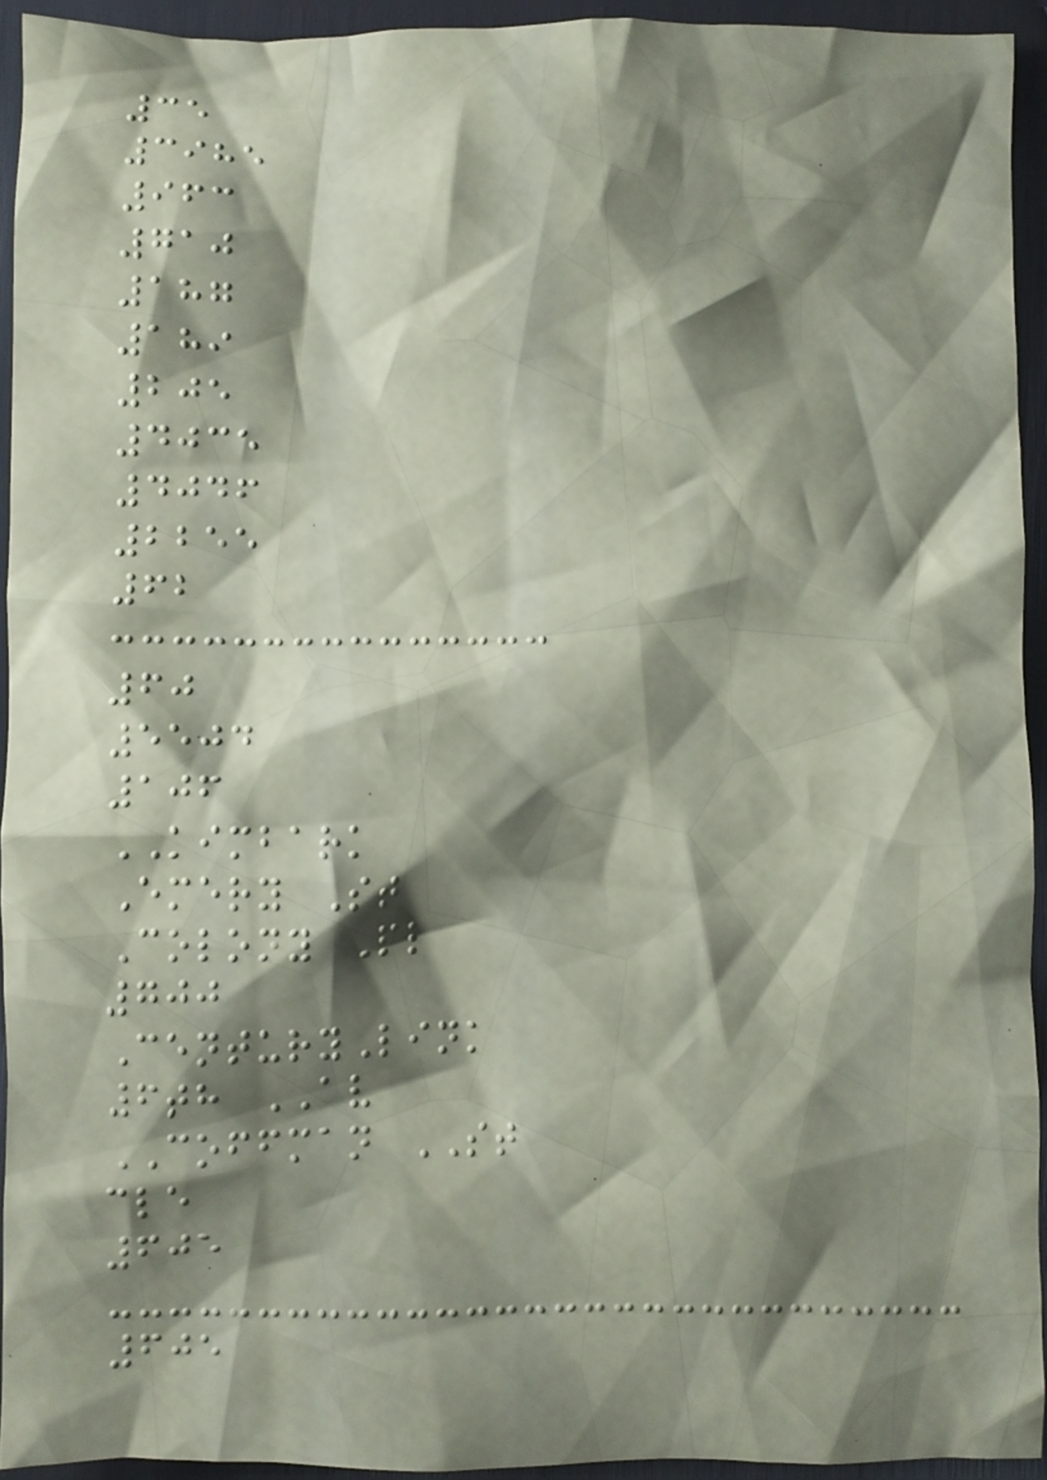35
3985
963
710
187
189
205
4035
4046
2255
62
60
5504
106
KIMBARK
Emery St
Colony Pl
700
CenturyLink
6th AV
COFFMAN ST
cle
605
605
